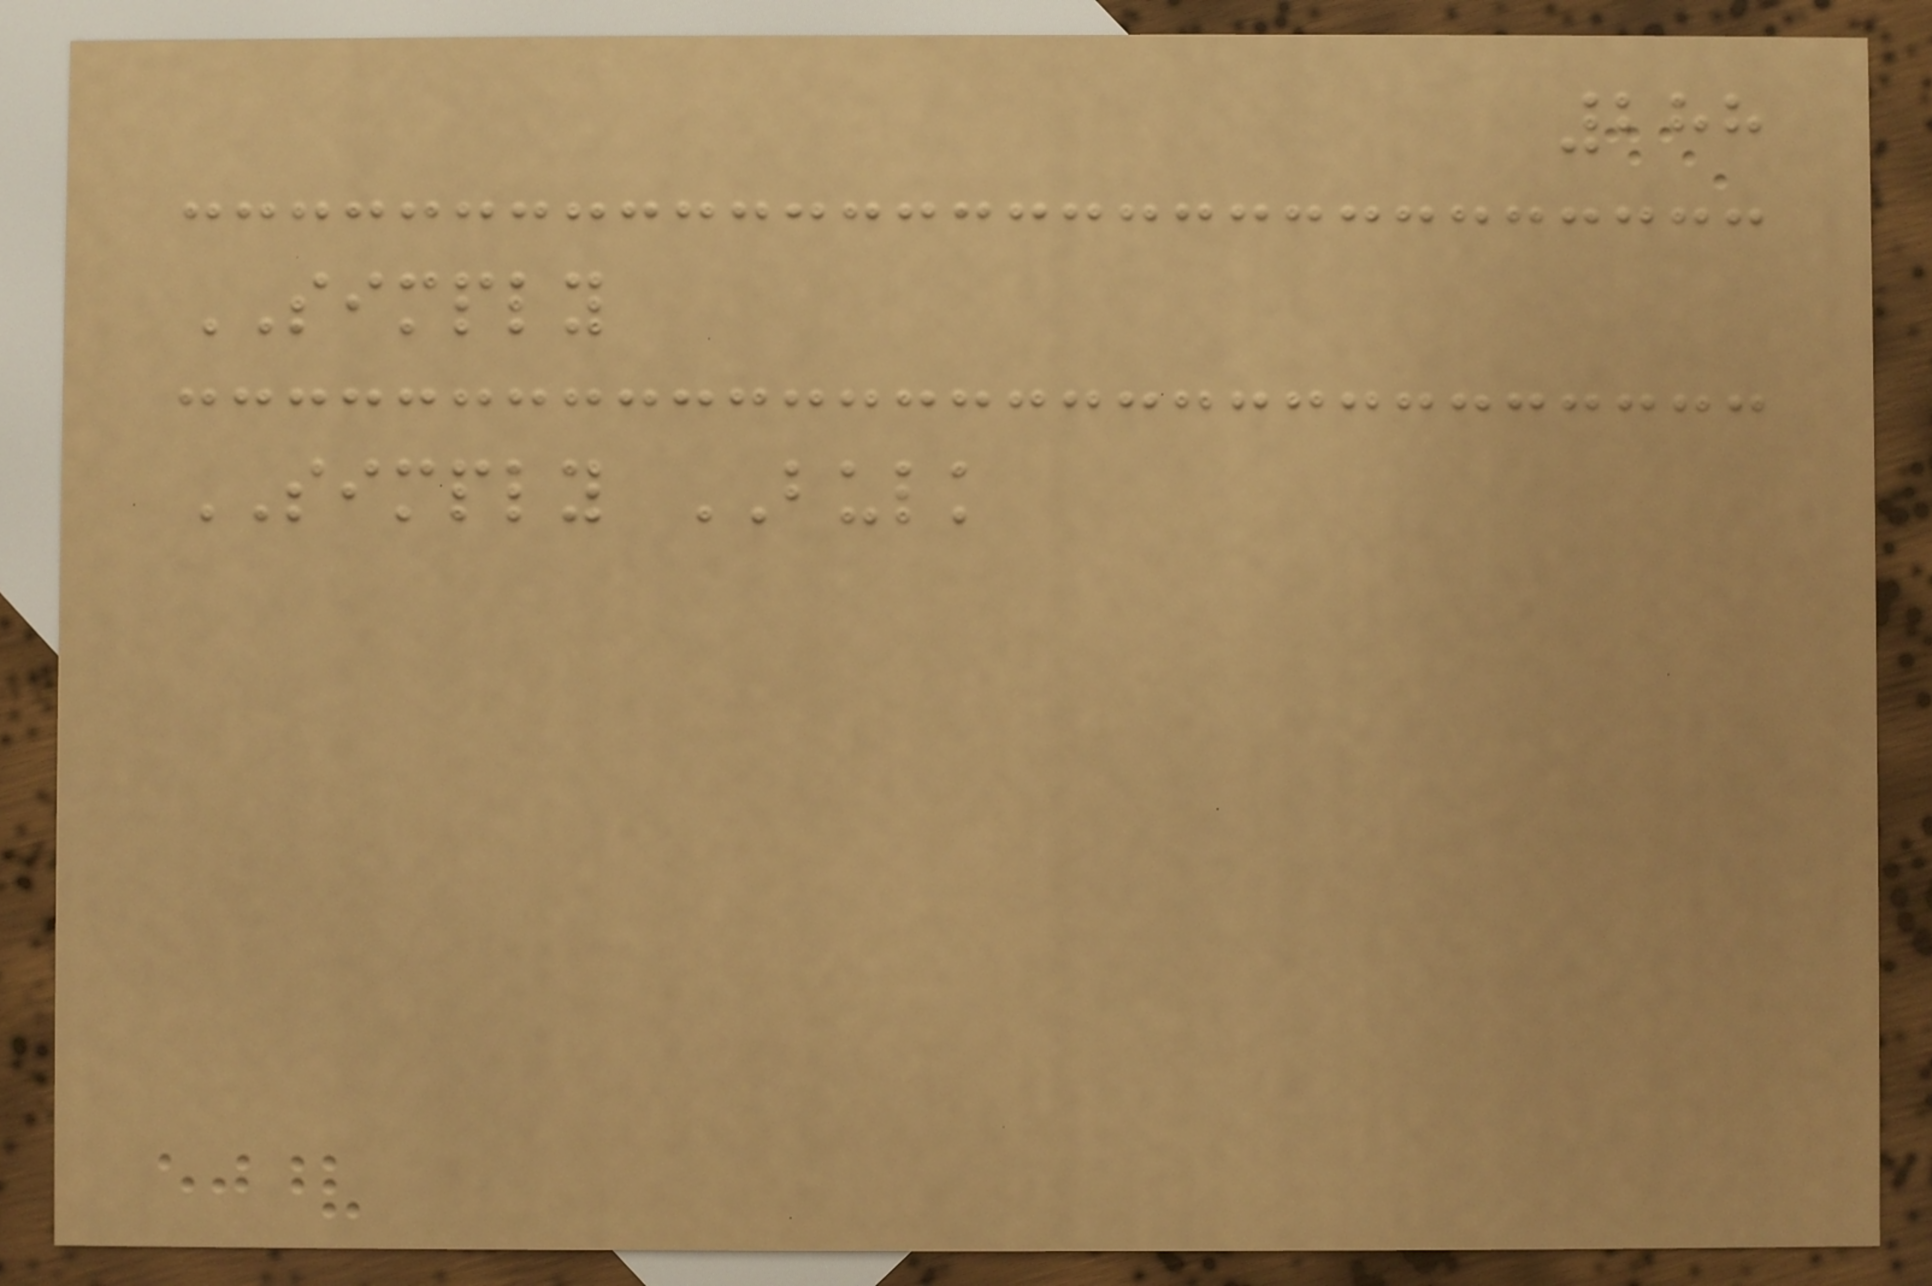288
SIMPLY
SIMPLY BULK
